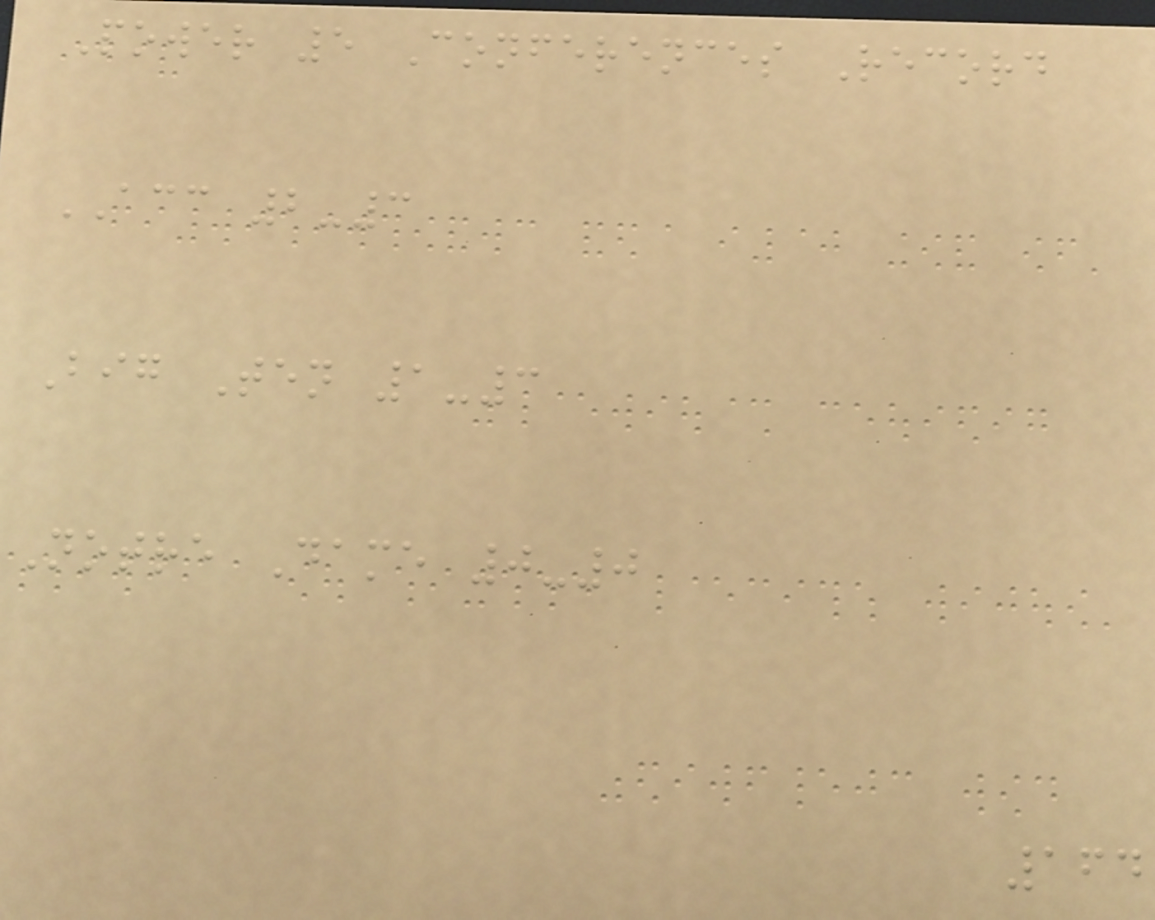Power 5 Conferences Record
ACC 2-3
Big Ten 1-3
Notre Dame 0-0
164
